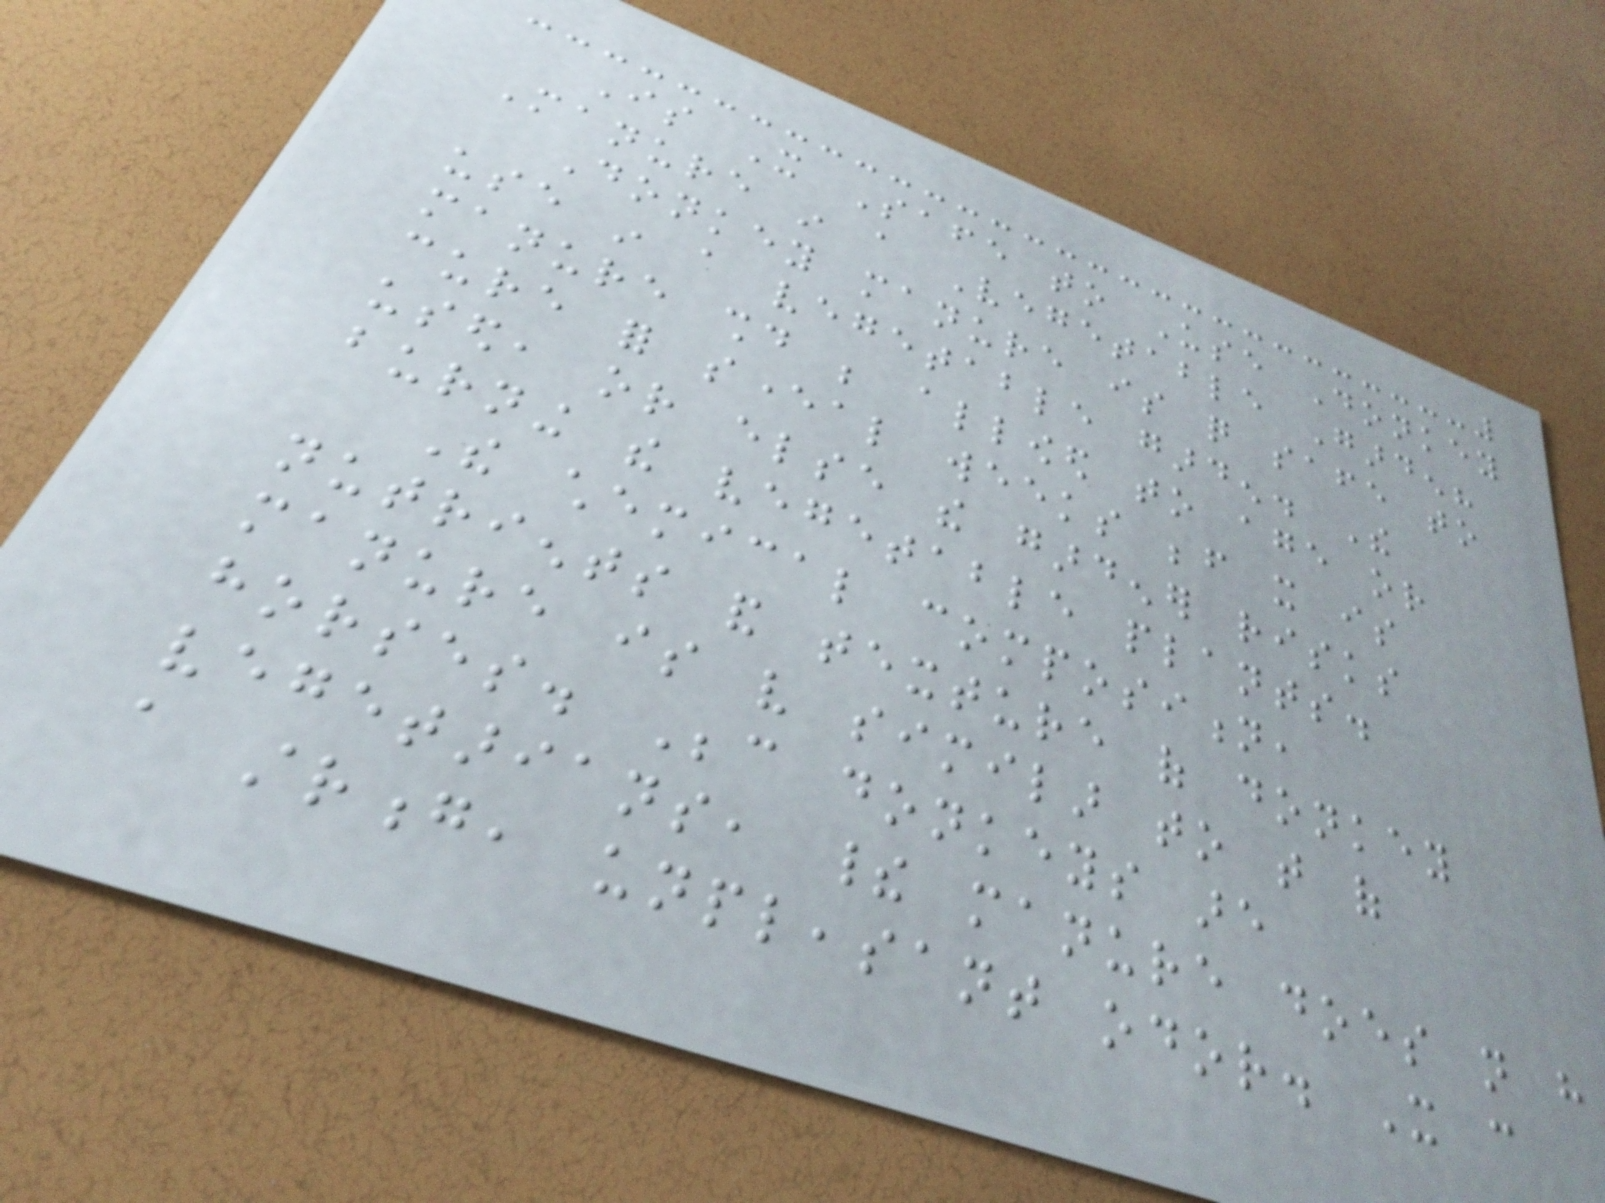Is It Safe to Use Donkey
Manure in a Vegetable Garden?
Donkey manure is quite safe to
use in a vegetable garden. The
manure should be allowed to age or
cure for several weeks before it is
used, or else the gardener risks
burning the vegetable plants.
The chemical composition,
nutrients and texture of donkey
manure is very similar to that of
horses. Because donkeys are
vegetarians, their manure does not have
a strong, unpleasant odor. It can
